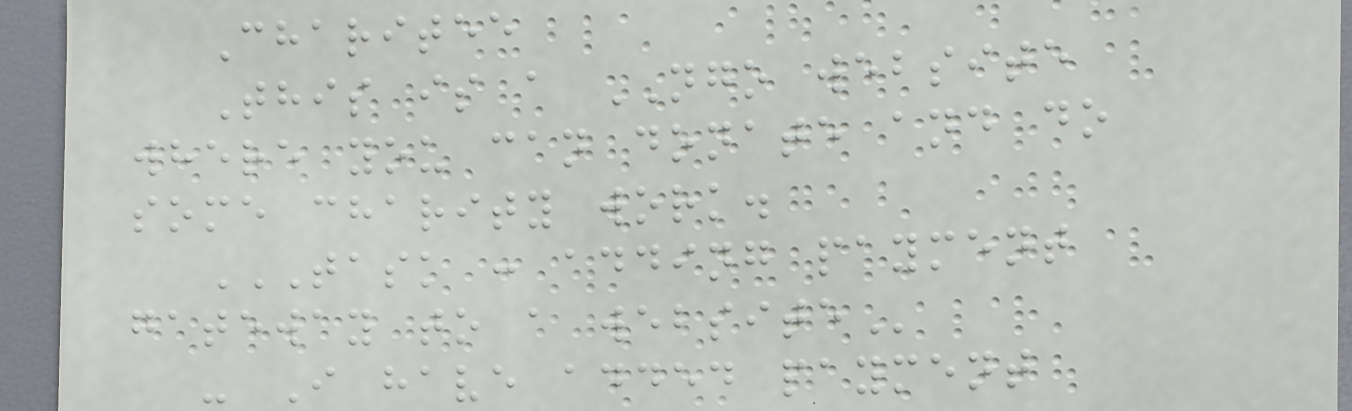Charitee
This is a NGO website
where you can donate and do
some charity work.
TASK : ADDING PAYMENT
GATEWAY TO A WEBSITE
- I have added payment
